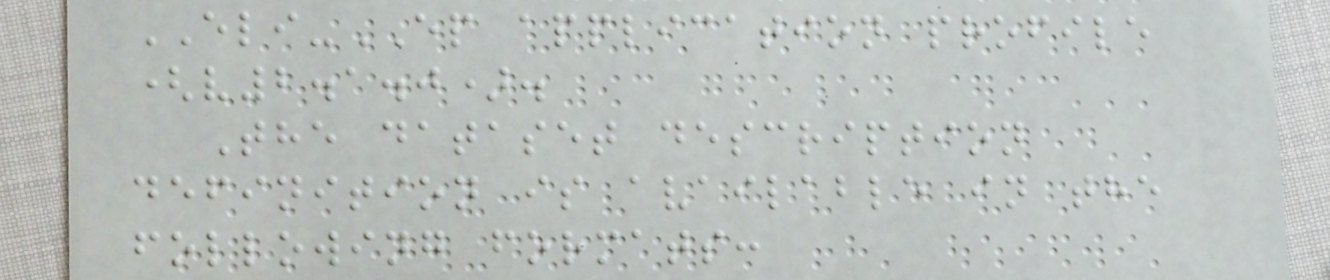ELI-EP application profile
(v2.1.0).
The dataset description
definition is available in the
following formats:
